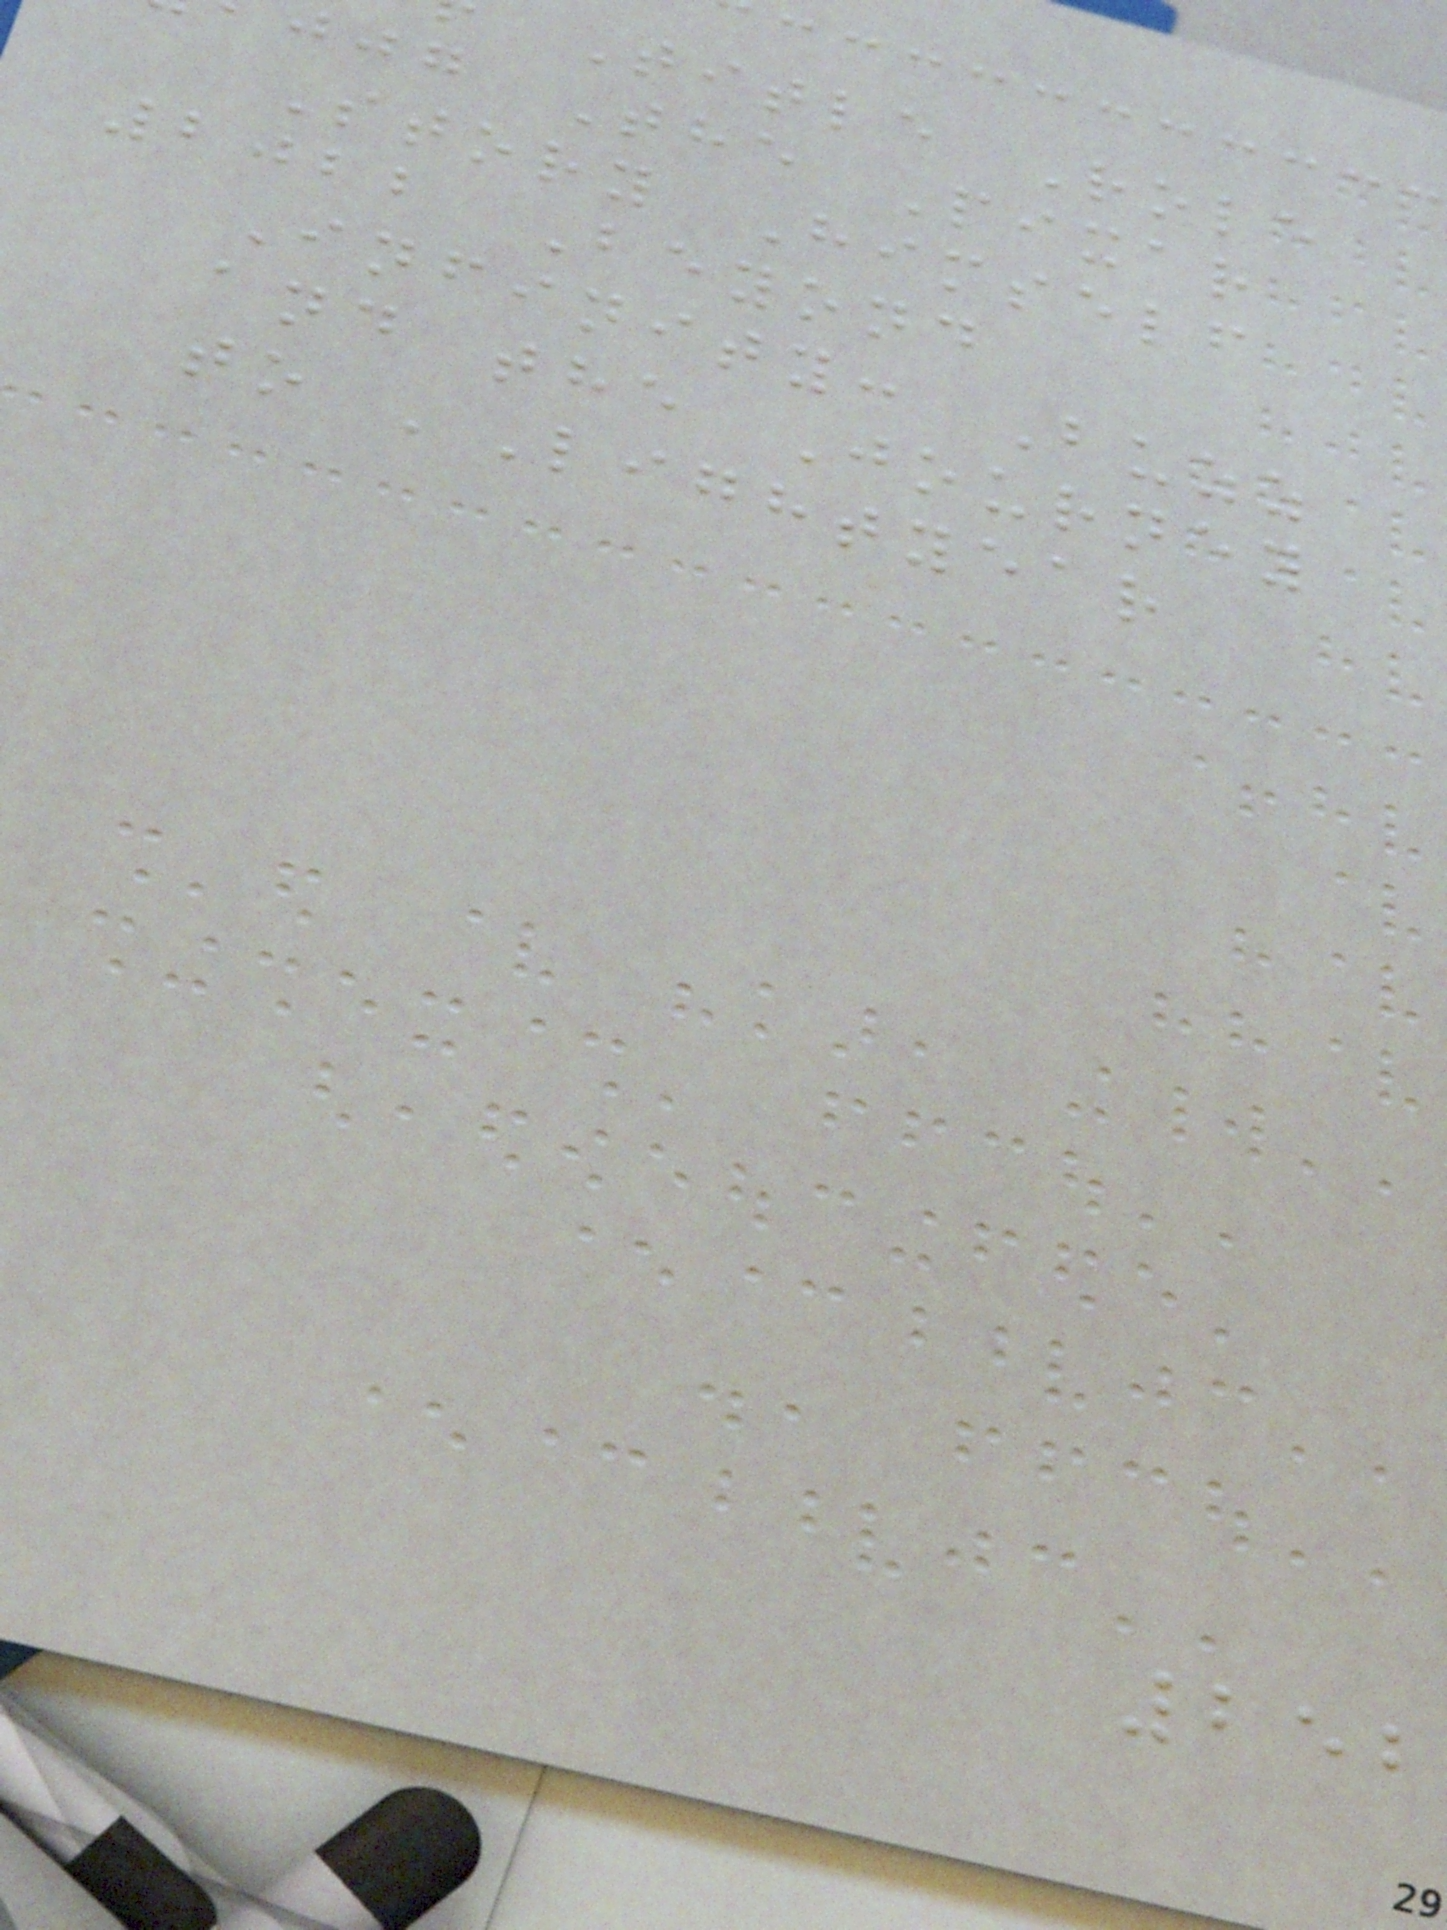Title Role
jjg The Pixar
Story Himself
2022 Beyond
Infinity: Buzz
and the Journey
to 'Lightyear
252
